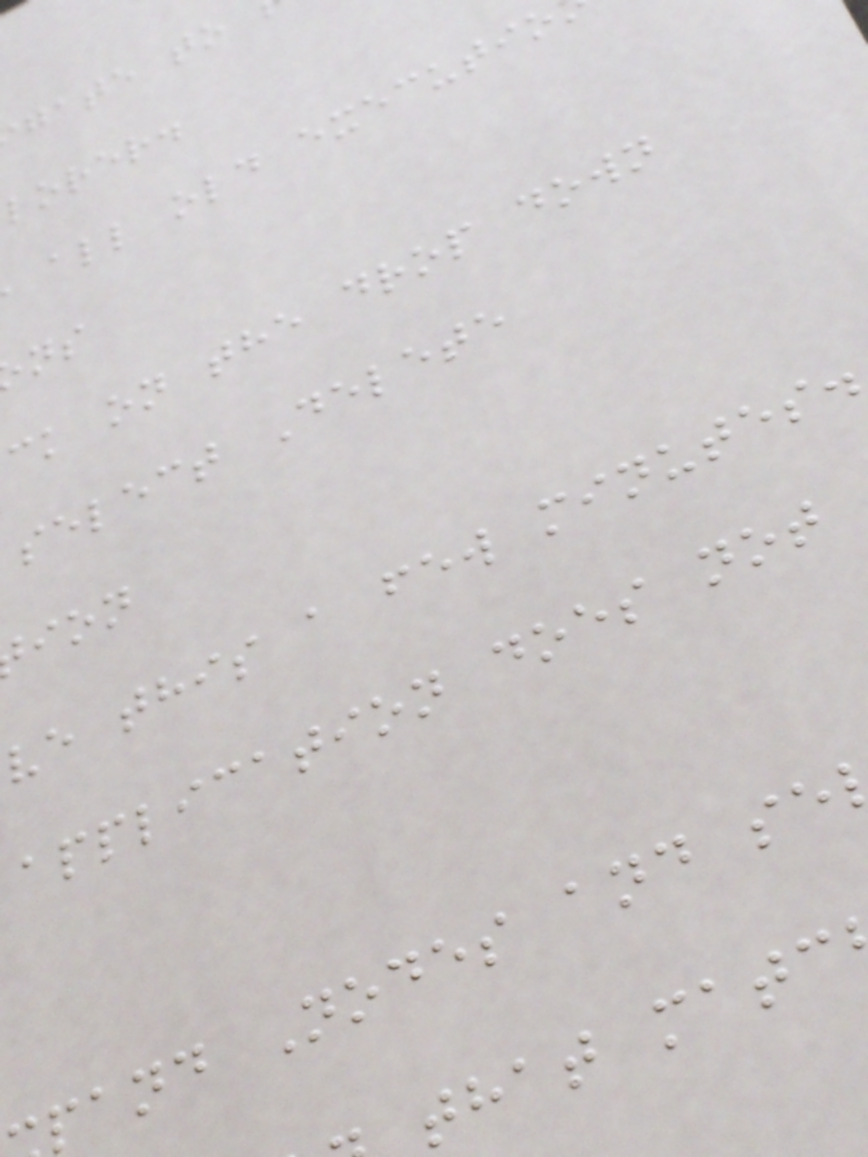gate to
lorer.
all old executio
ck on the drop down
select Delete
ve this a few minutes.
application does not
pand Nodes and se
that matc
